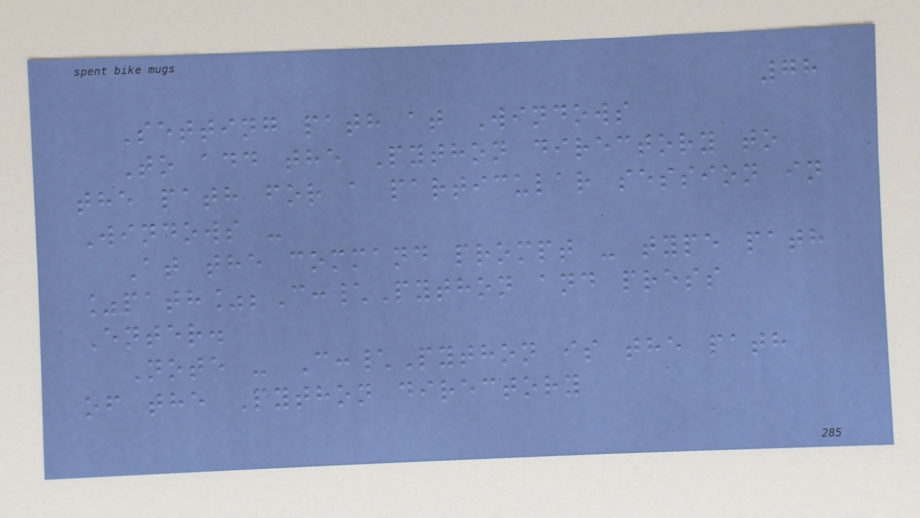78
Setting path at Windows
To add the Python directory to
the path for a particular session in
Windows -
At the command prompt - type path
%path%;C:\Python and press
Enter.
Note - C:\Python is the path
of the Python directory
